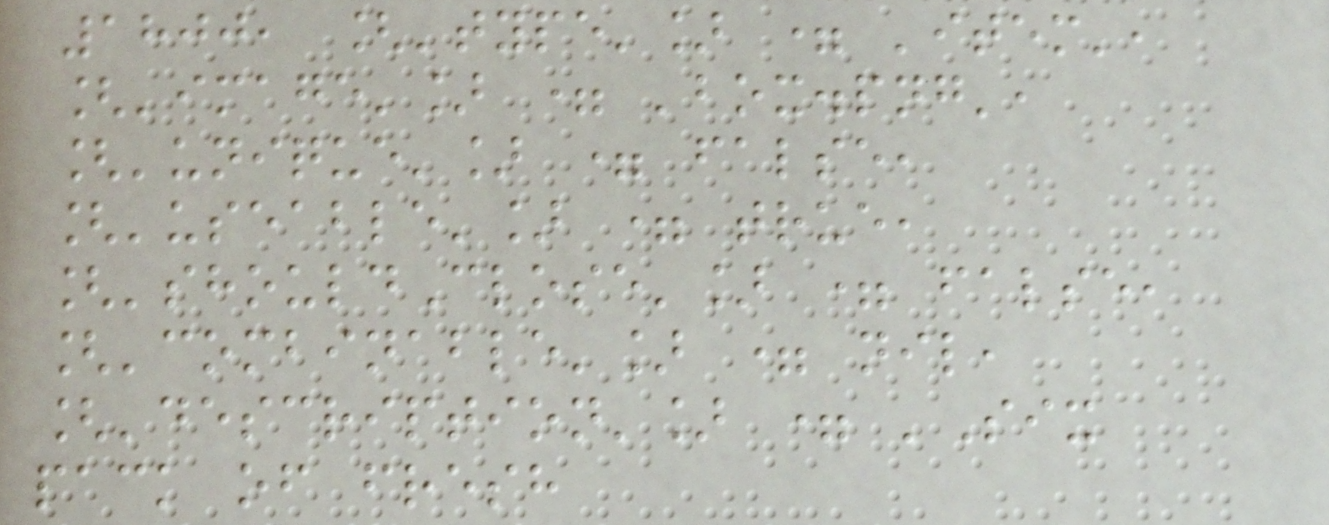1800, ['type'] = 'item',
['image'] = 'box.png',
['unique'] = false,
['useable'] = true,
['shouldClose'] = false,
['combinable'] = nil,
['description'] = 'Six
pack of fresh
